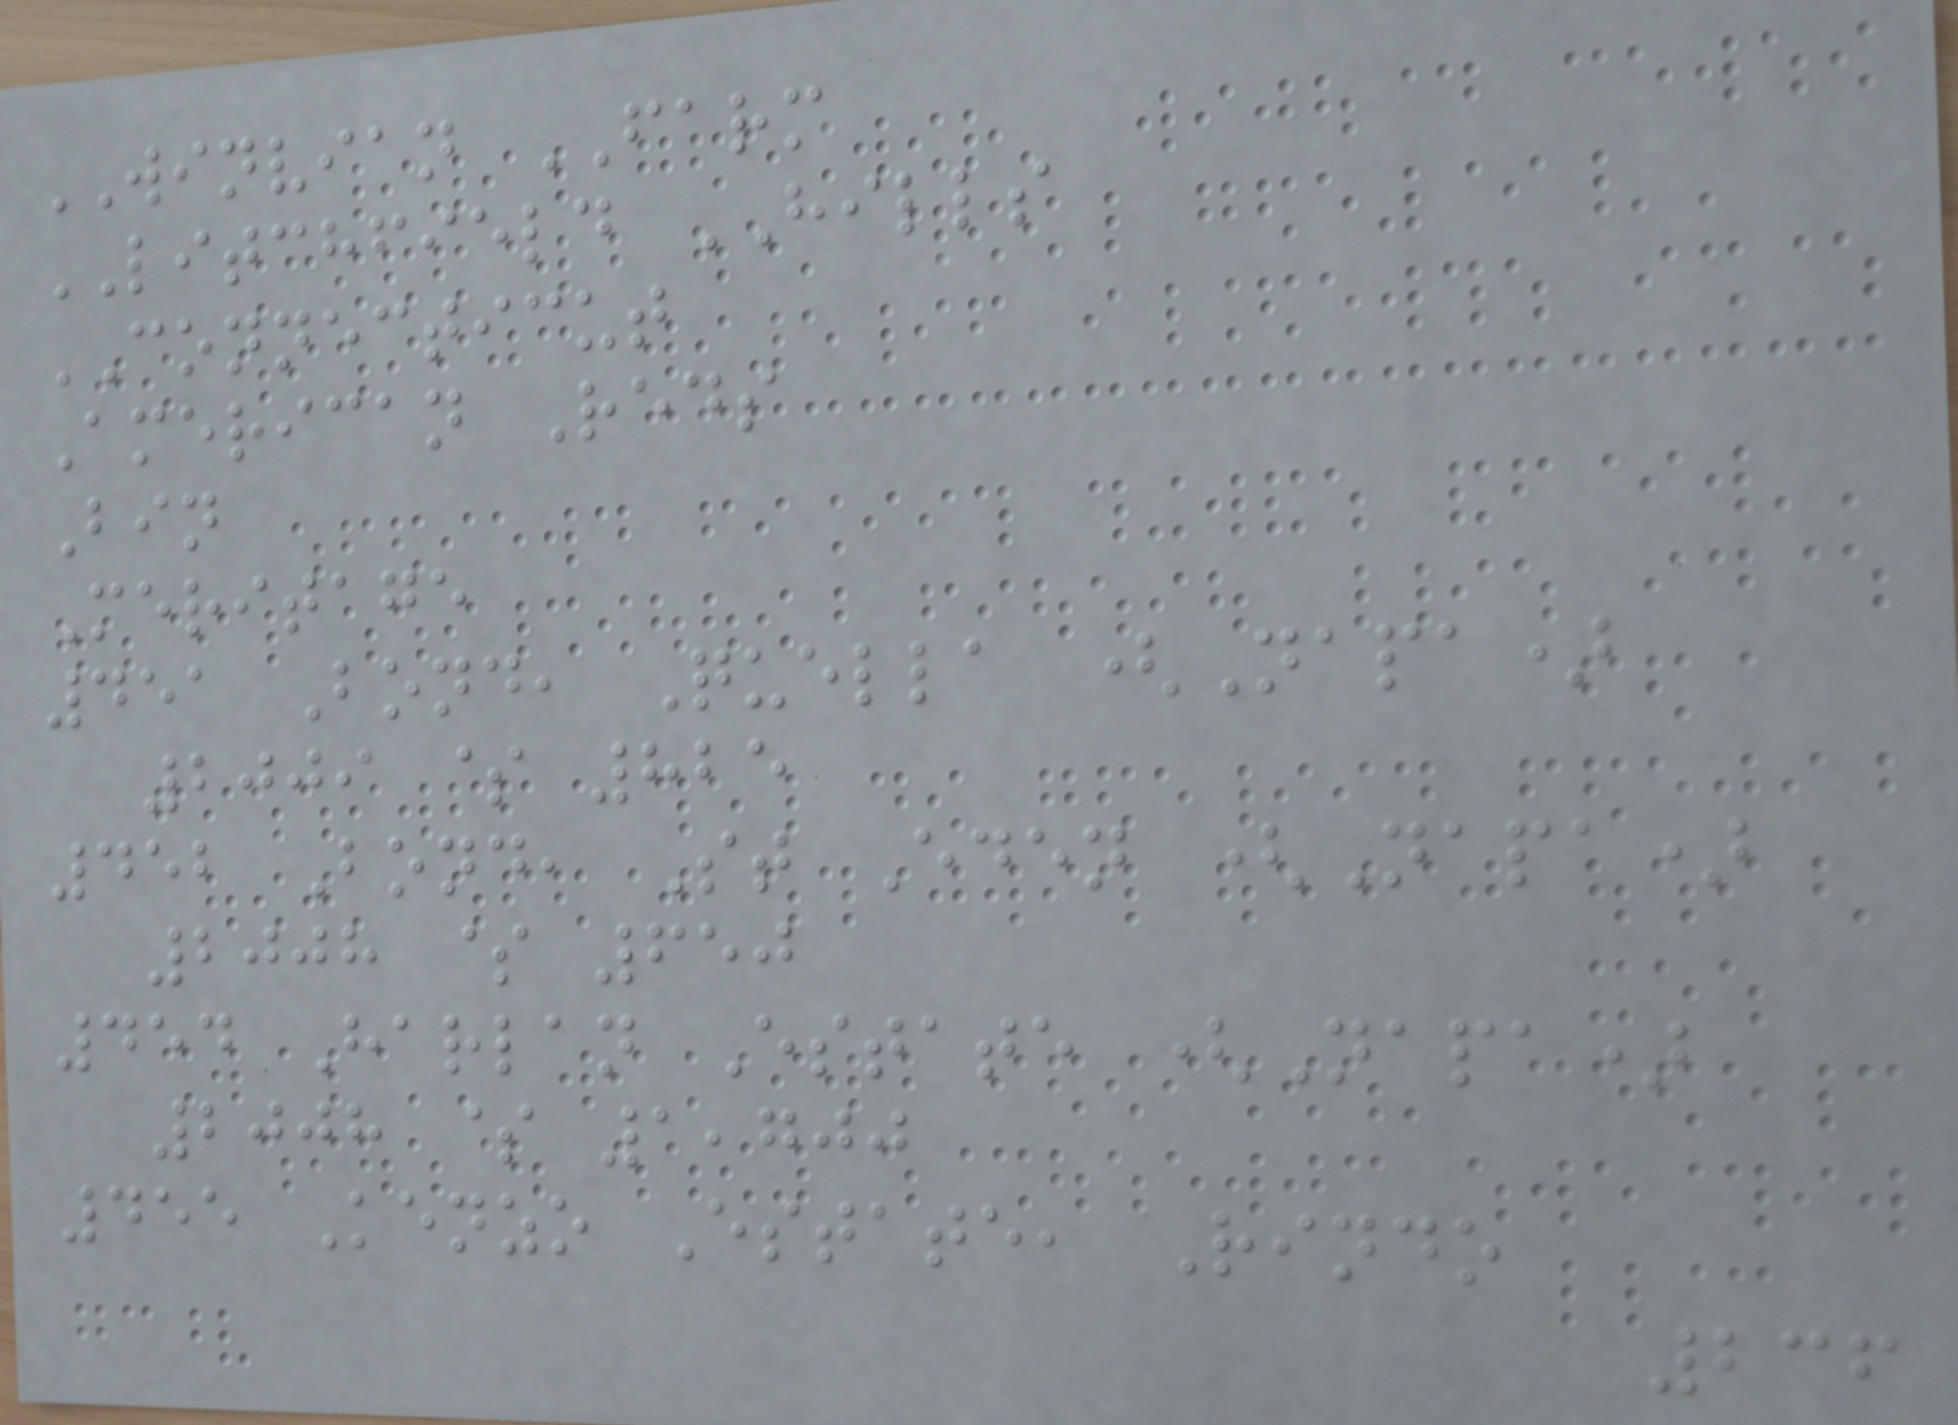WINVIAN FARM
LITCHFIELD HILLS
CONNECTICUT
American Reds
Bin
Meritage
451 Bond, Quella (Napa)
2009 $ 825
452 Bond, St Eden (Napa)
2008 $ 650
454 Harlan Estate (Napa)
2008 $ 1,700
455 Kenzo Estate, Rindo
236
